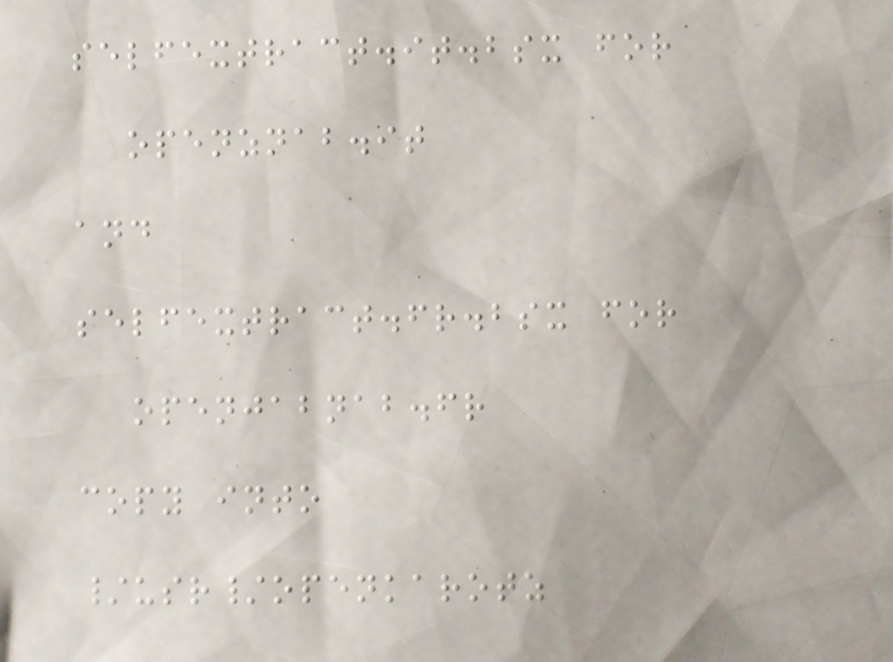selfextract.it.bsx for
openznab.it
and
selfextract.fr.bsx for
openjabnab.fr
copy into
/usr/openkarotz
